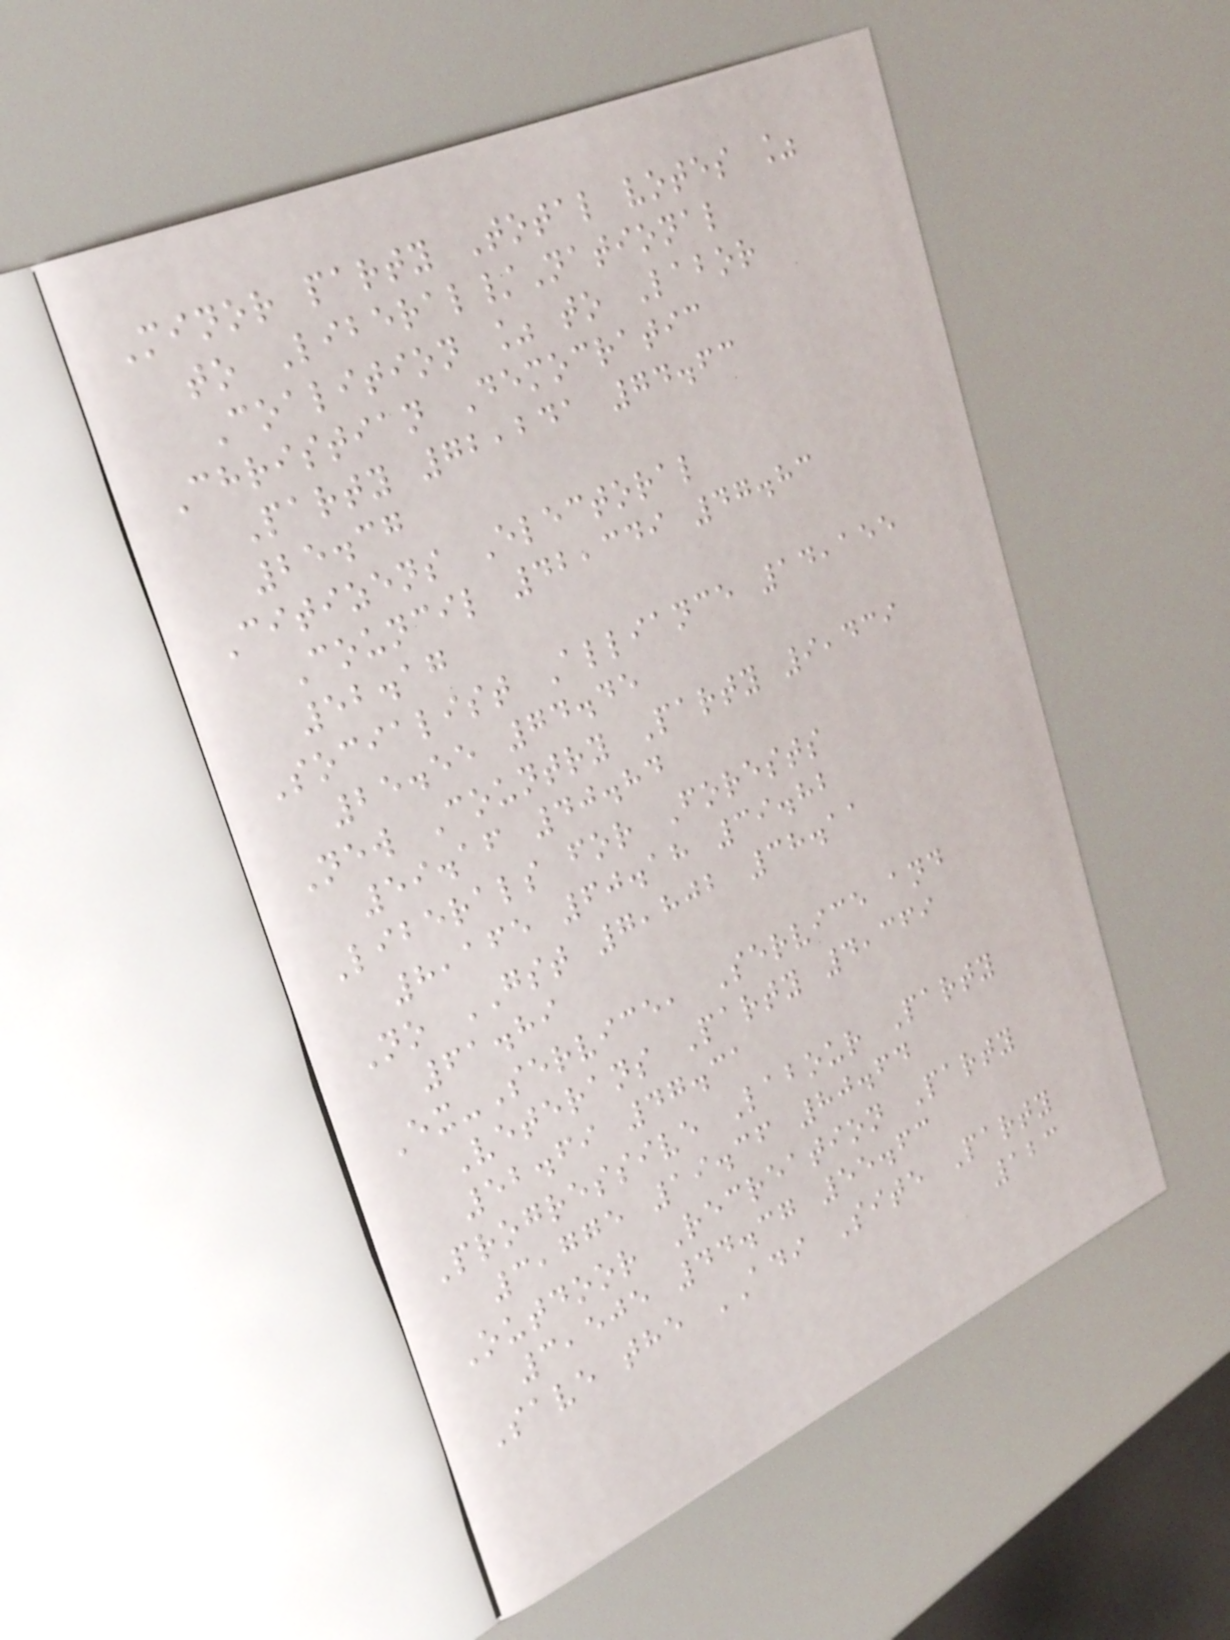Minor party Total votes %
to Liberal/National
Coalition % to Labor
Christian Democratic
Party 72,241 74.63
25.37
Citizens Electoral
Council 42,349 47.83
52.17
Socialist Alliance 14,155
25.55 74.45
New Country Party 9,439
59.16 40.84
Liberals for Forests
8,165 60.18 39.82
No GST 7,802 38.11
61.89
Ex-Service, Service and
Veterans Party 4,369
52.69 47.31
Progressive Labour Party
3,775 19.36 80.64
Outdoor Recreation Party
3,505 44.37 55.63
Save the ADI Site Party
123
